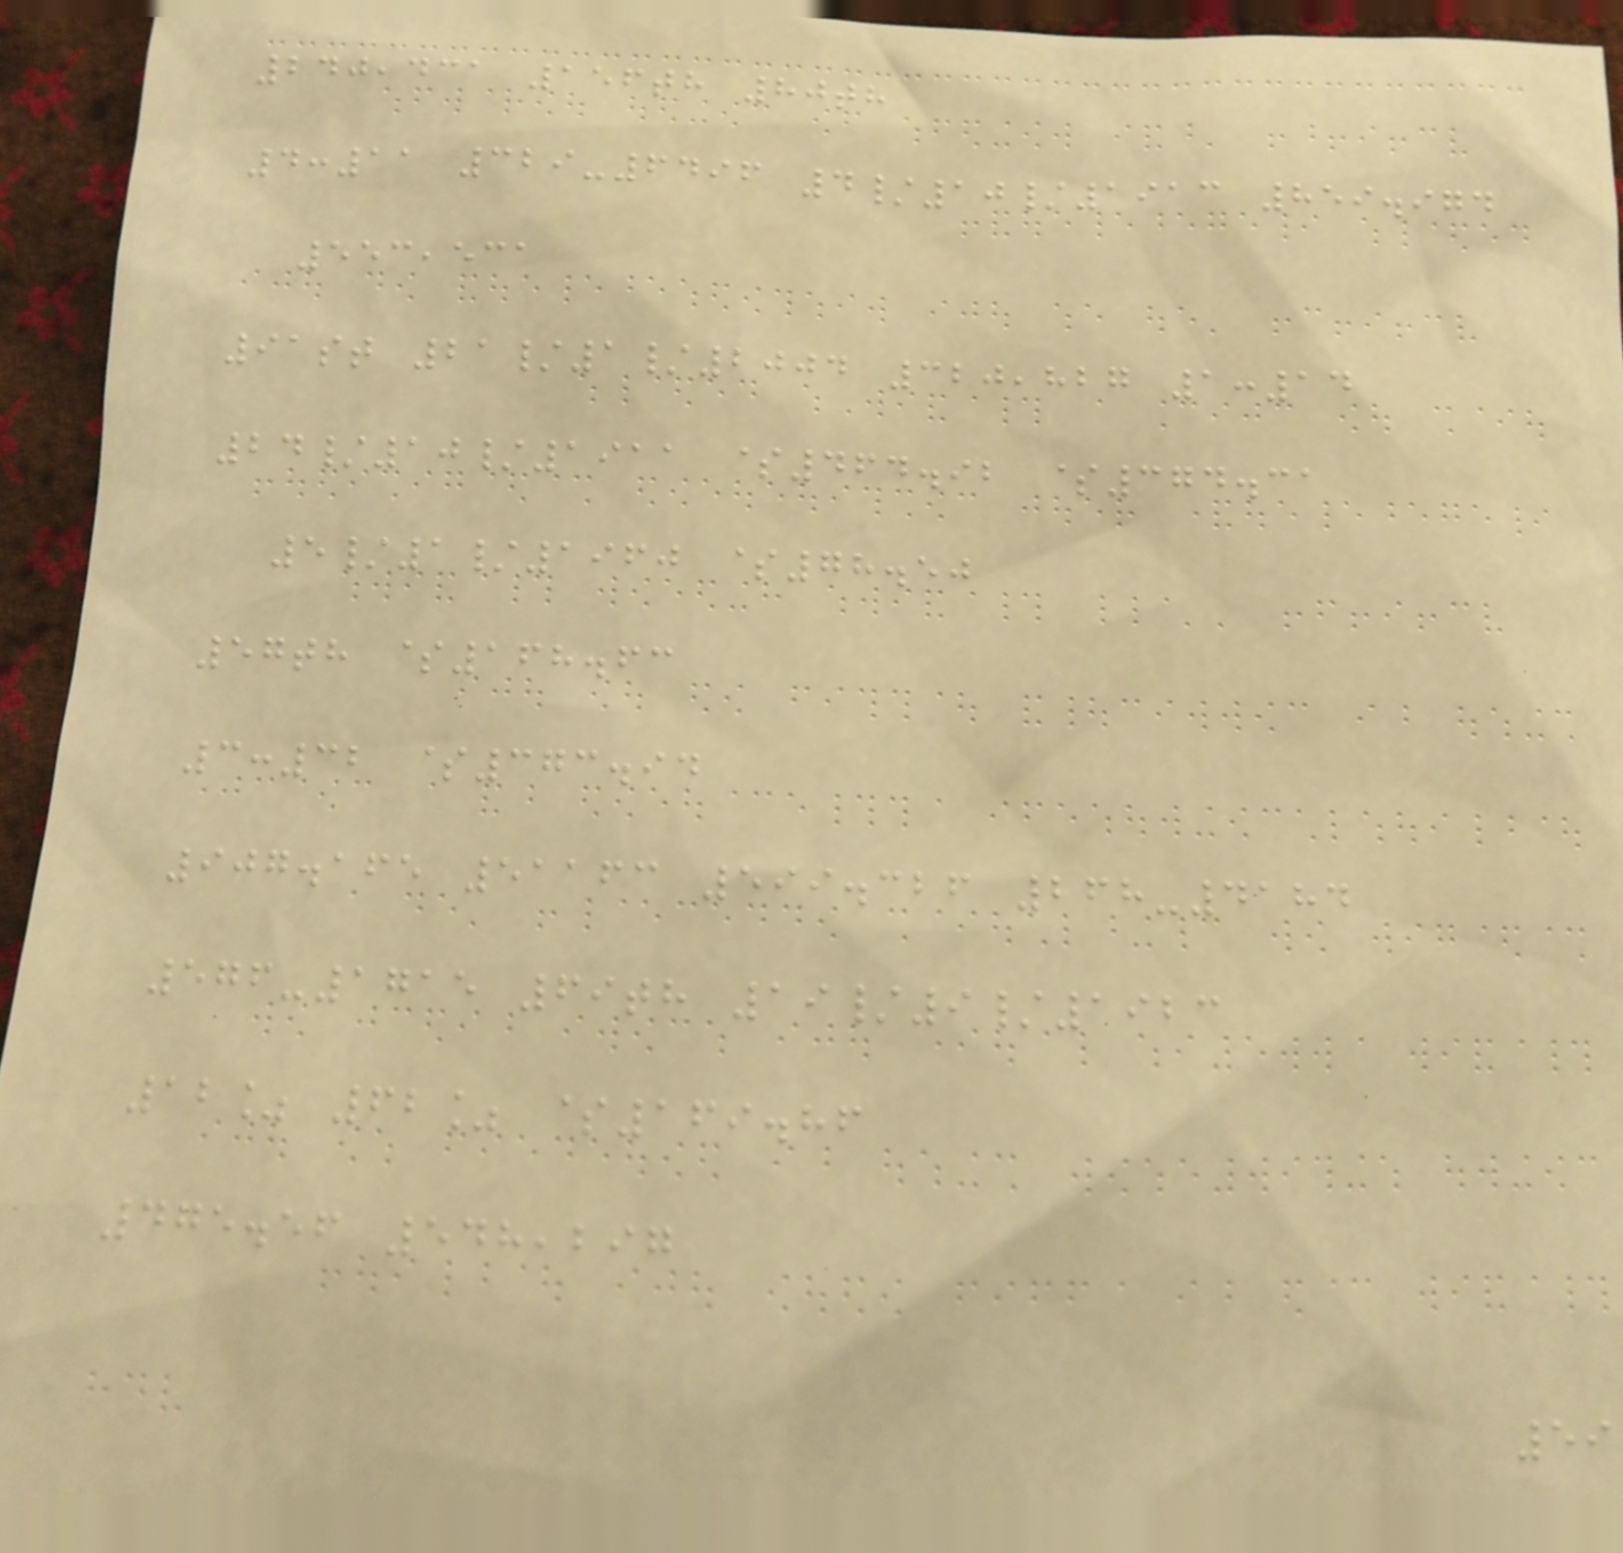240,431 156th 80th
4:11 329-6496 4/10/1913 859.974
553,531
91st 21/1/2004 320,827 1:14
24/10/1911 $464.92 $374.31
5/1/1960 $78.50
57th $168.63
3:32 $373.94
907.165 51163 599.326 268-4184
576-1715 69th 19/9/1923
12% 62% $169.86
475.56 548,297
59
